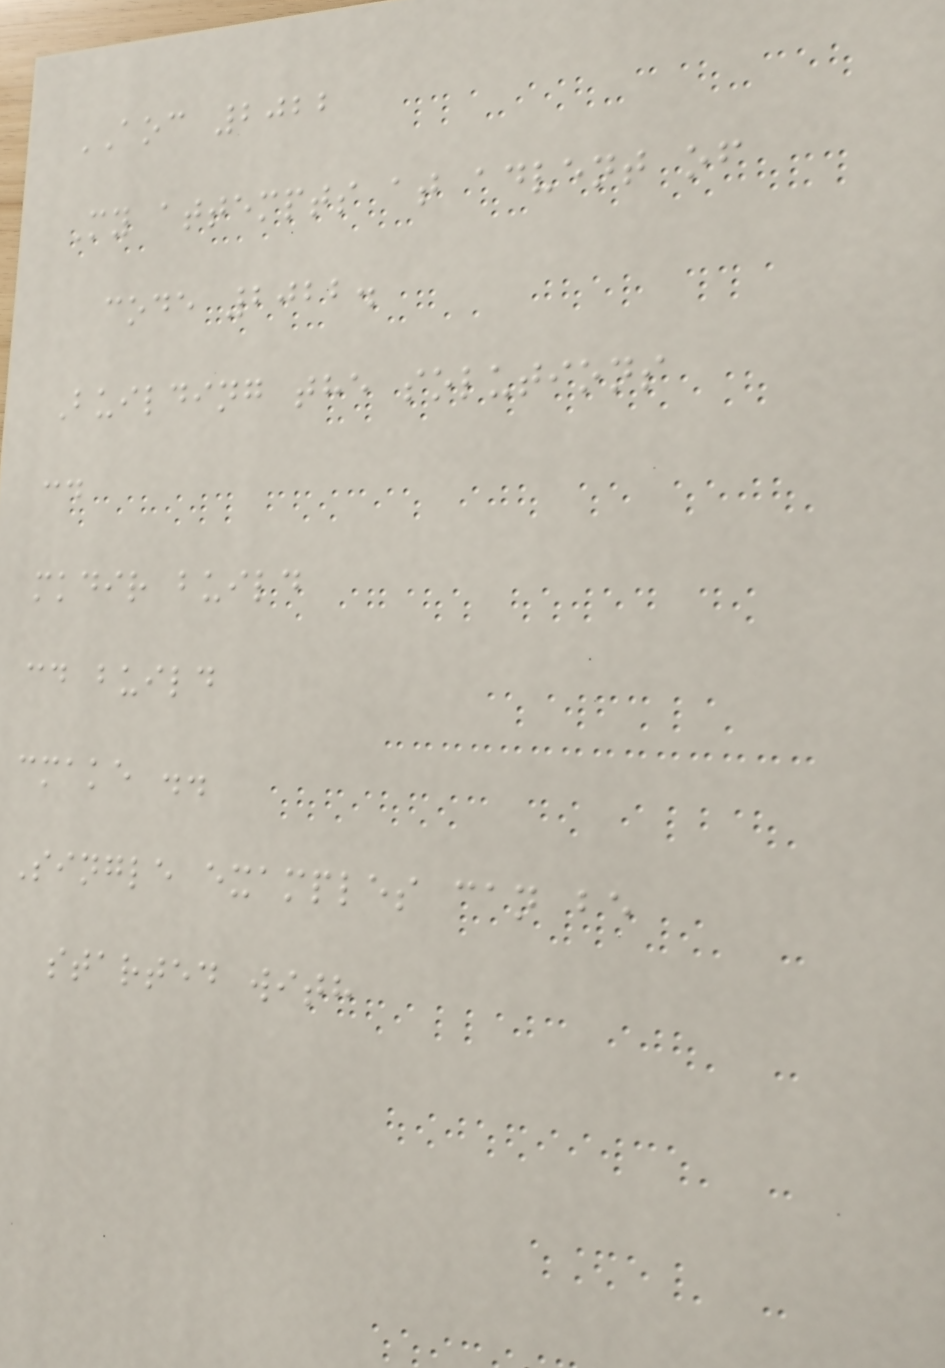AOC 2022
My attempts at advent of
code 2022.
Building the solutions
cd
mkdir build
cd build
cmake ..
Single examples can be
started with
